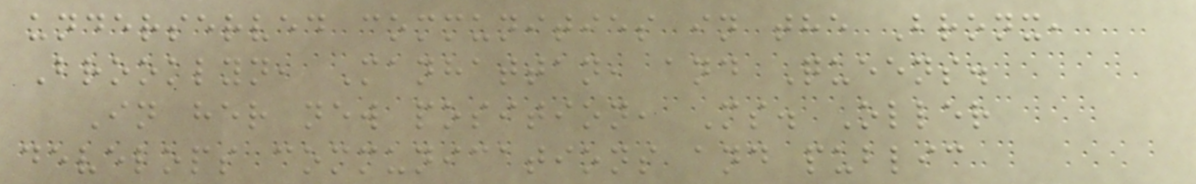underserved communities in the Bronx,
Brooklyn, Manhattan, and Queens.
In her new position, Ms. Oller
develops communications and public
